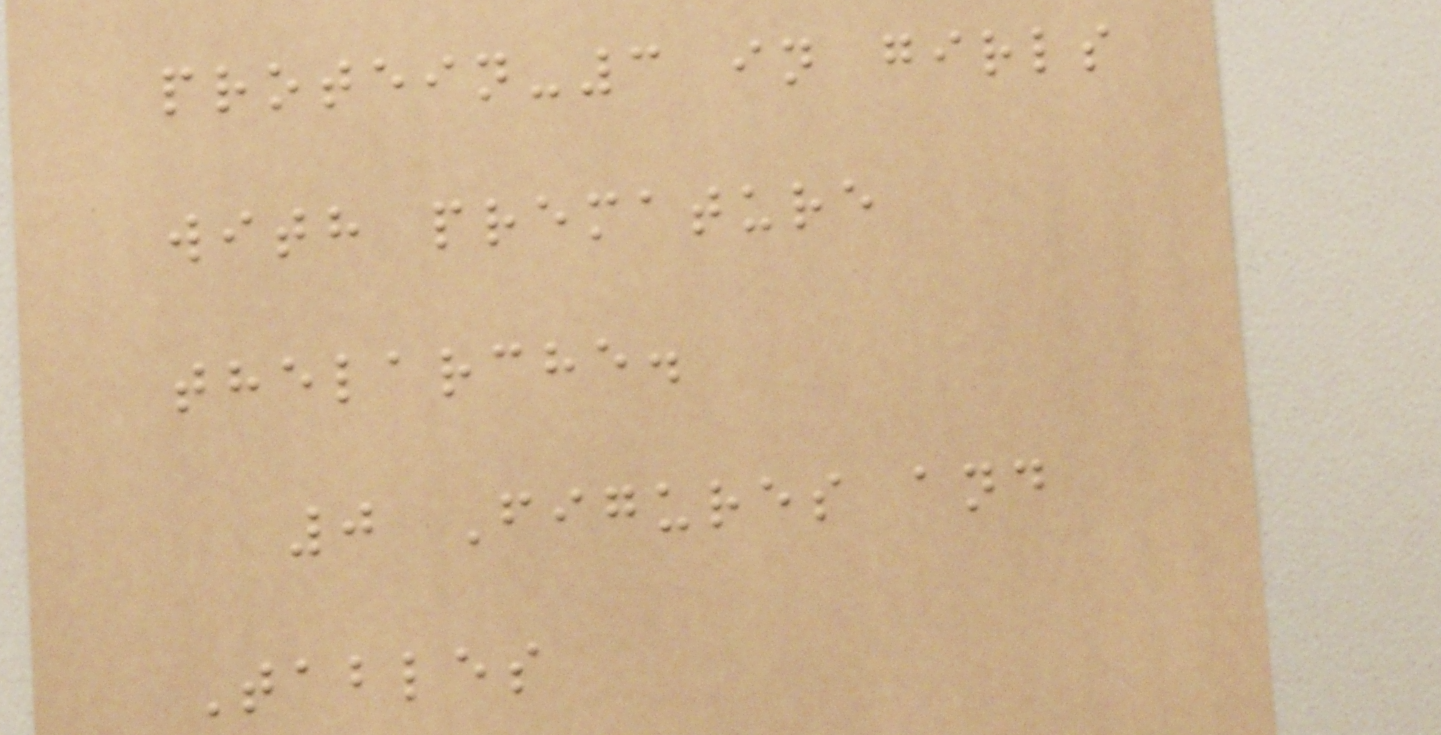protein-3 in girls
with premature
thelarche.
0 Figures and
Tables
